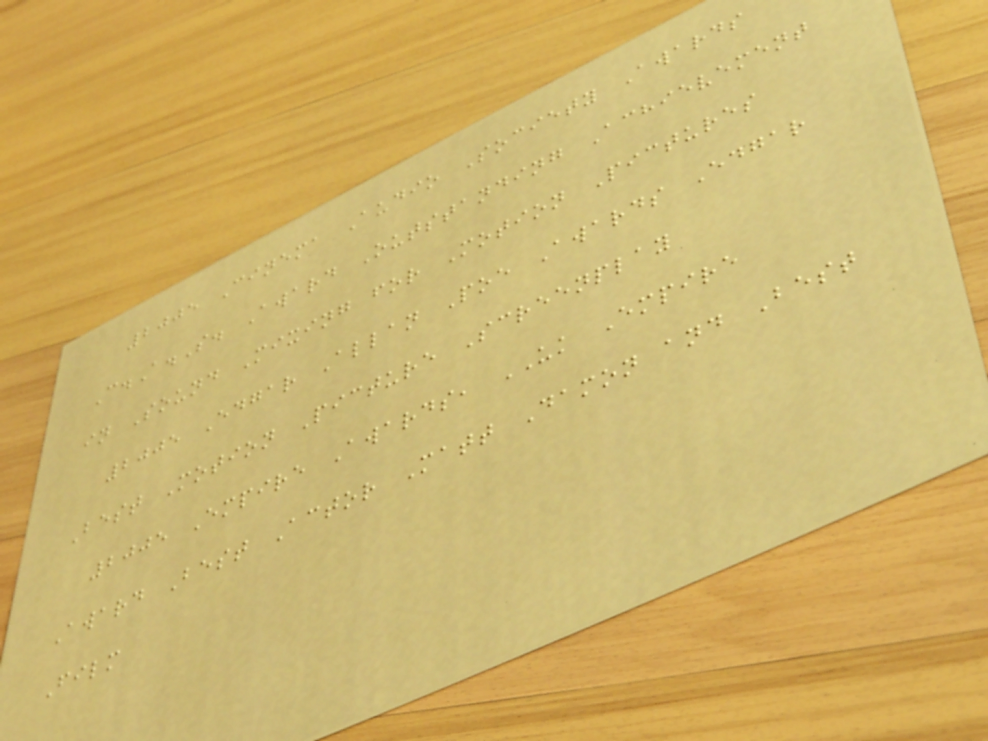2005 Cinema Audio Society Awards
C.A.S. Award Outstanding Achievement
in Sound Mixing for Motion Pictures
2005 Edgar Allan Poe Awards Edgar
Best Motion Picture Screenplay
2005 Empire Awards, UK Empire
Award Best Actor Matt Damon and Best
Film
